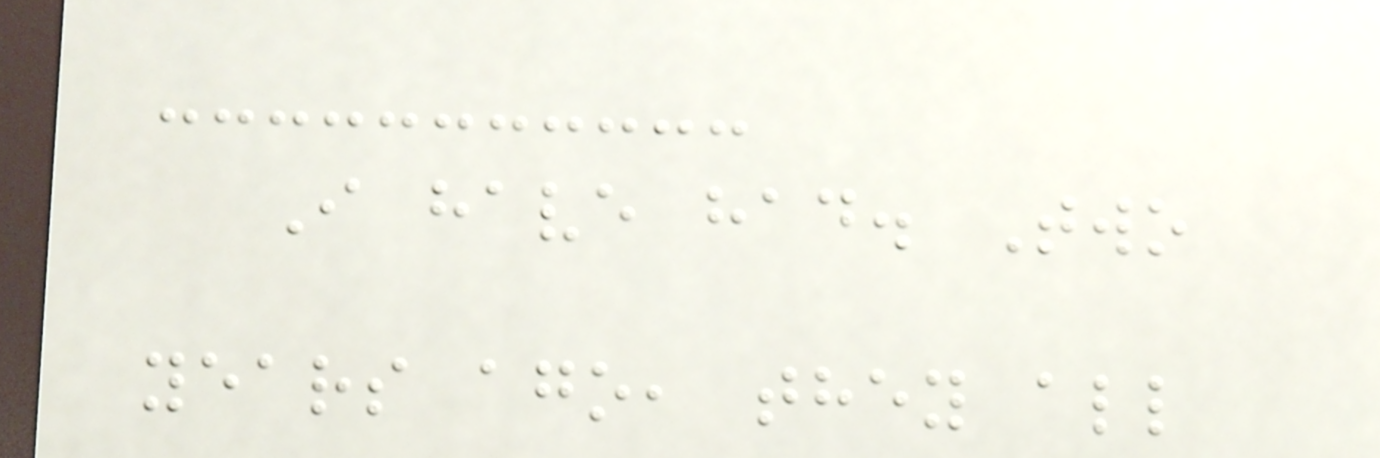I have had. Two
years ago, they all
